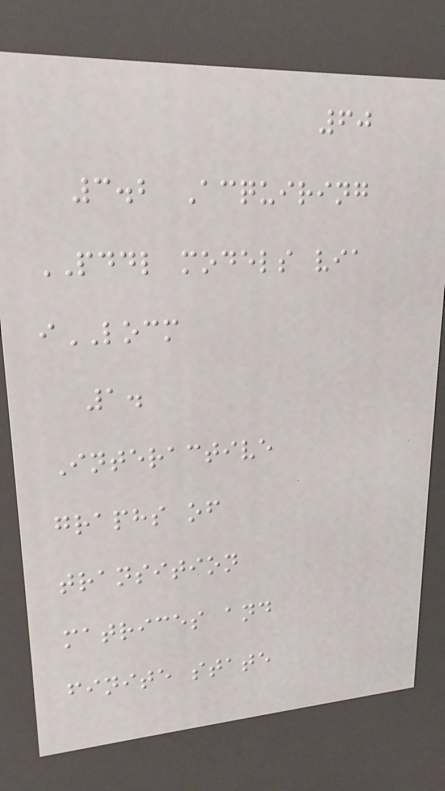60
3.2 Acquiring
PDDL models via
iLOCM
1.
Interactive
graphs of
transition
matrices and
finite state
